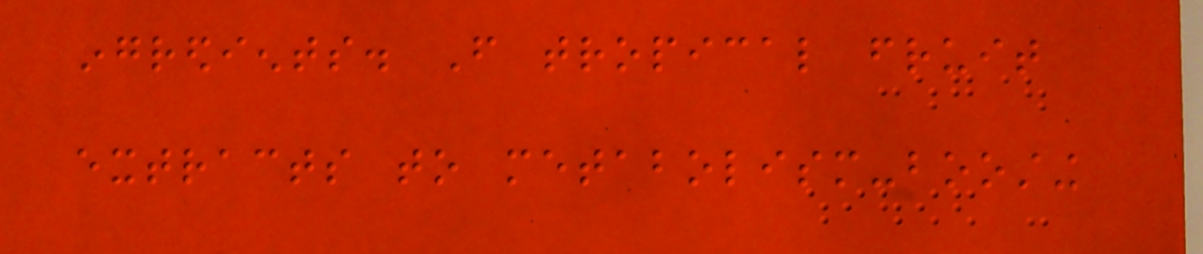ingredients. From tropical fruit
extracts to metabolism-boosting
